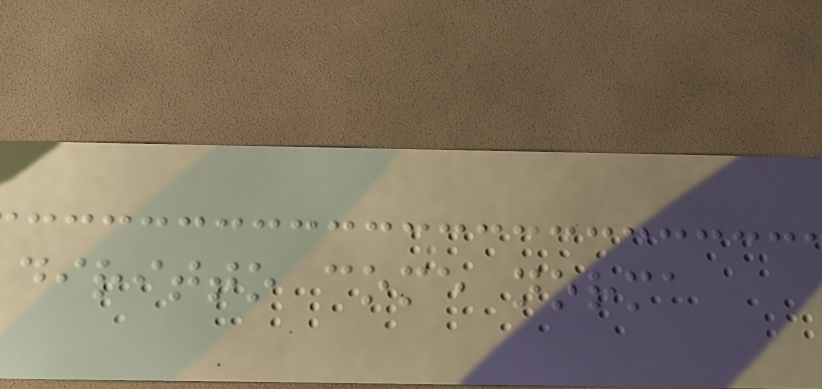diritto come norma
